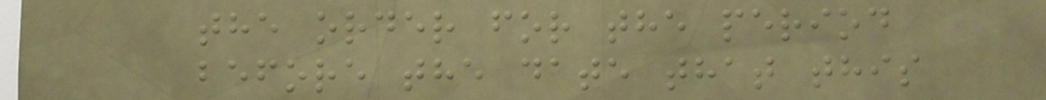the order for the period
before the date that this
